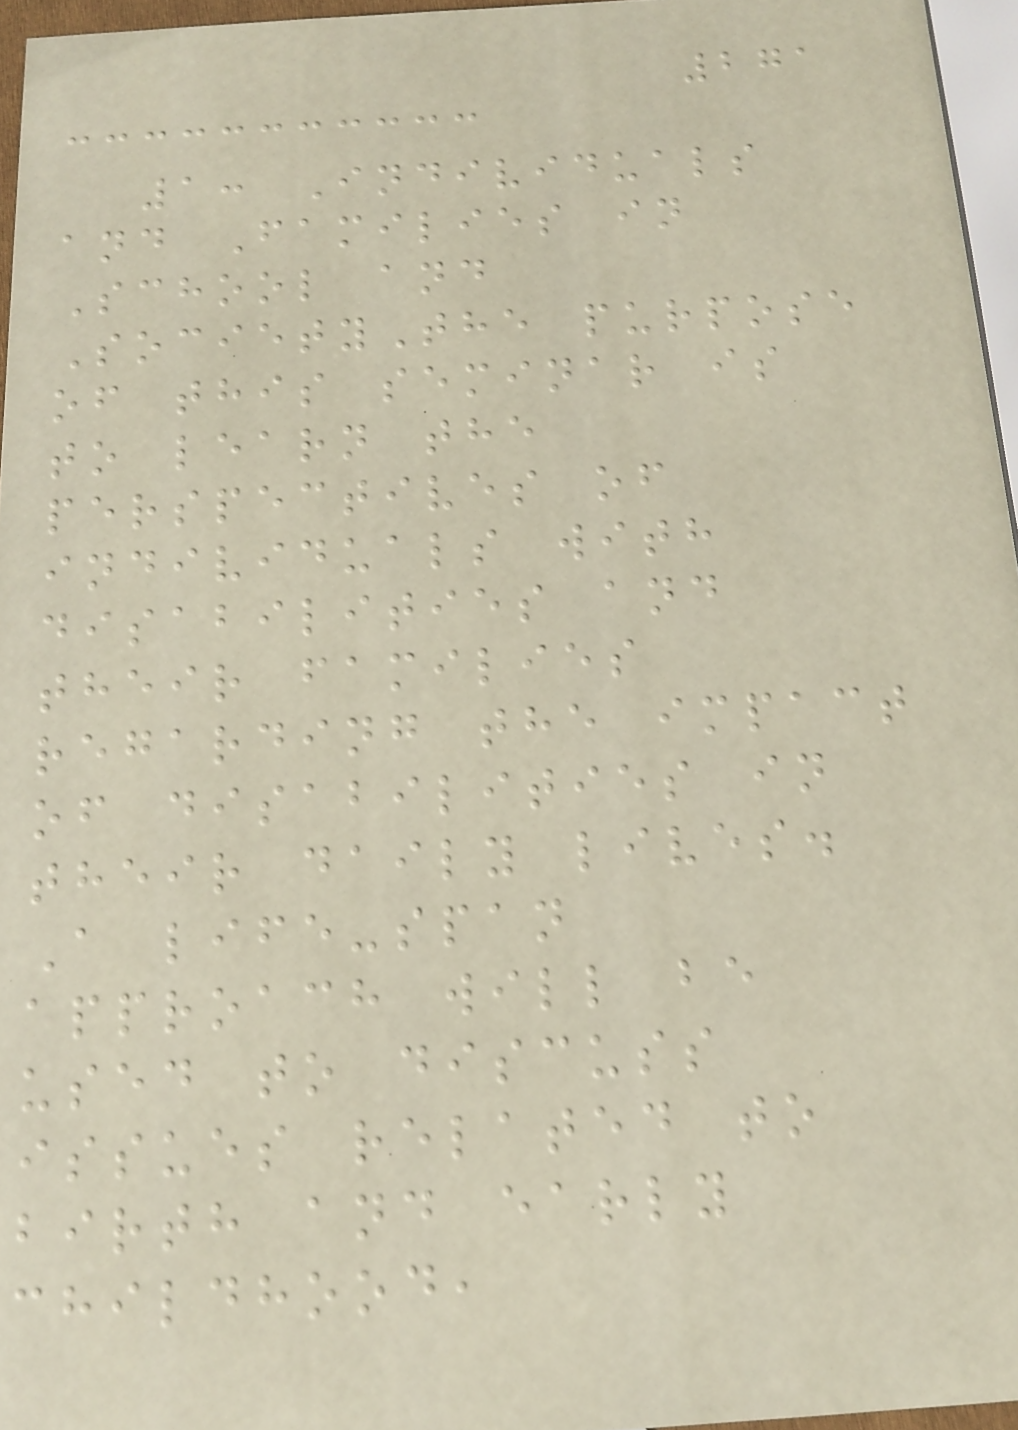271
1: Individuals
and Families in
School and
SocietyThe purpose
of this seminar is
to learn the
perspectives of
individuals with
disabilities and
their families
regarding the impact
of disabilities in
their daily lives.
A life-span
approach will be
used to discuss
issues related to
birth and early
childhood,
